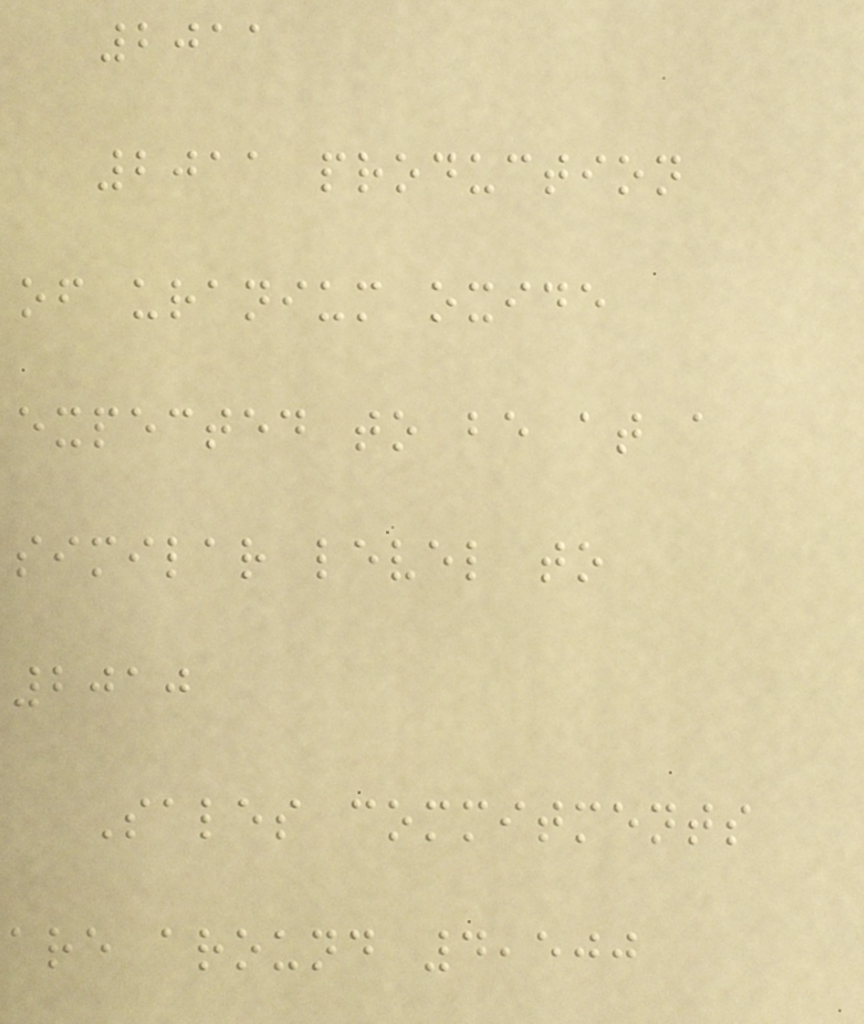2011
2011 production
of uranium oxide
expected to be at a
similar level to
2010
Sales commitments
are around 4,500
